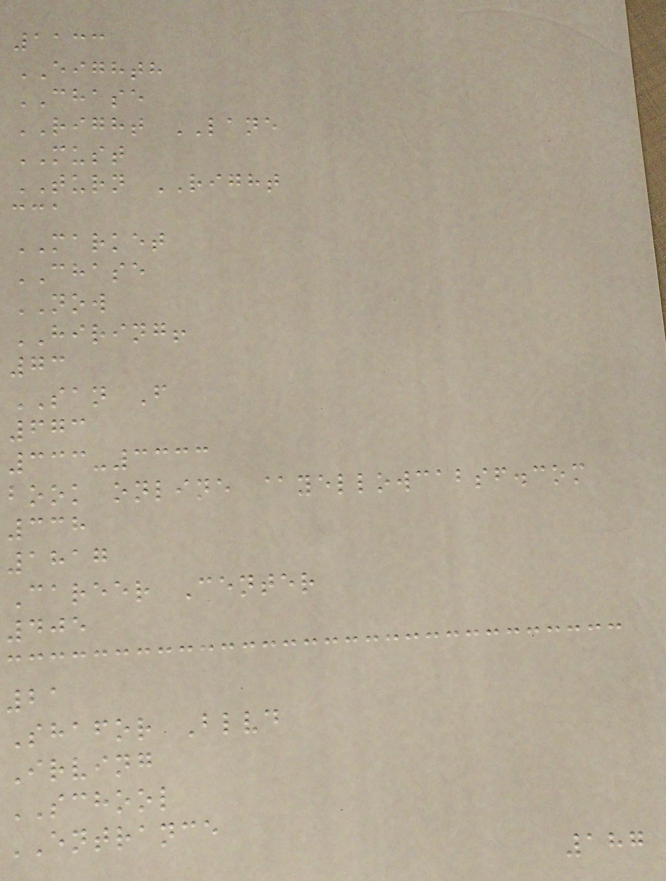1133
EIGHTH
CHASE
RIGHT LANE
MUST
TURN RIGHT
cca
MARKET
CHASE
NOW
HIRING!
73
SAN F
673
333-3333
book online @yellowcabsf.com
338
1817
Career Center
405
21
Shafor Blvd
Irving
SCHOOL
ENTRANCE
187
